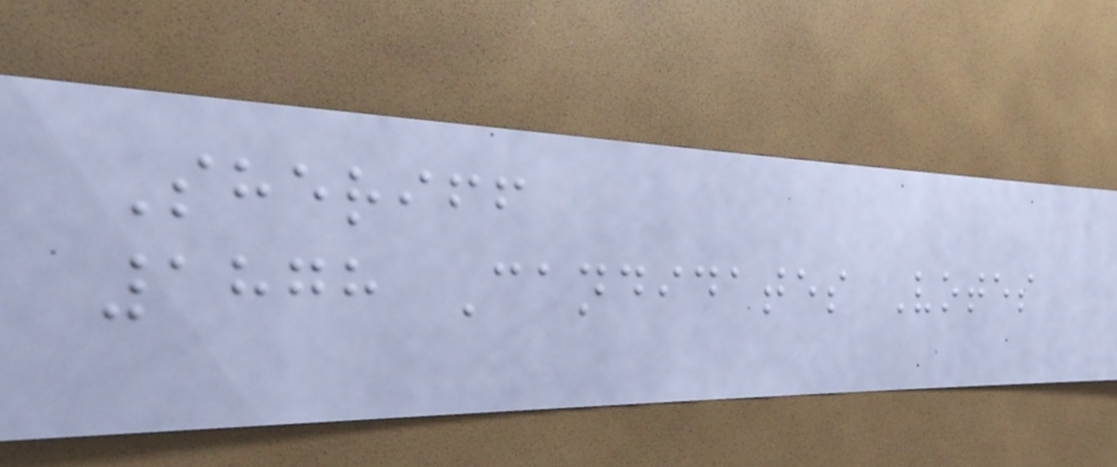Sheriff
1878 Candidates Votes
